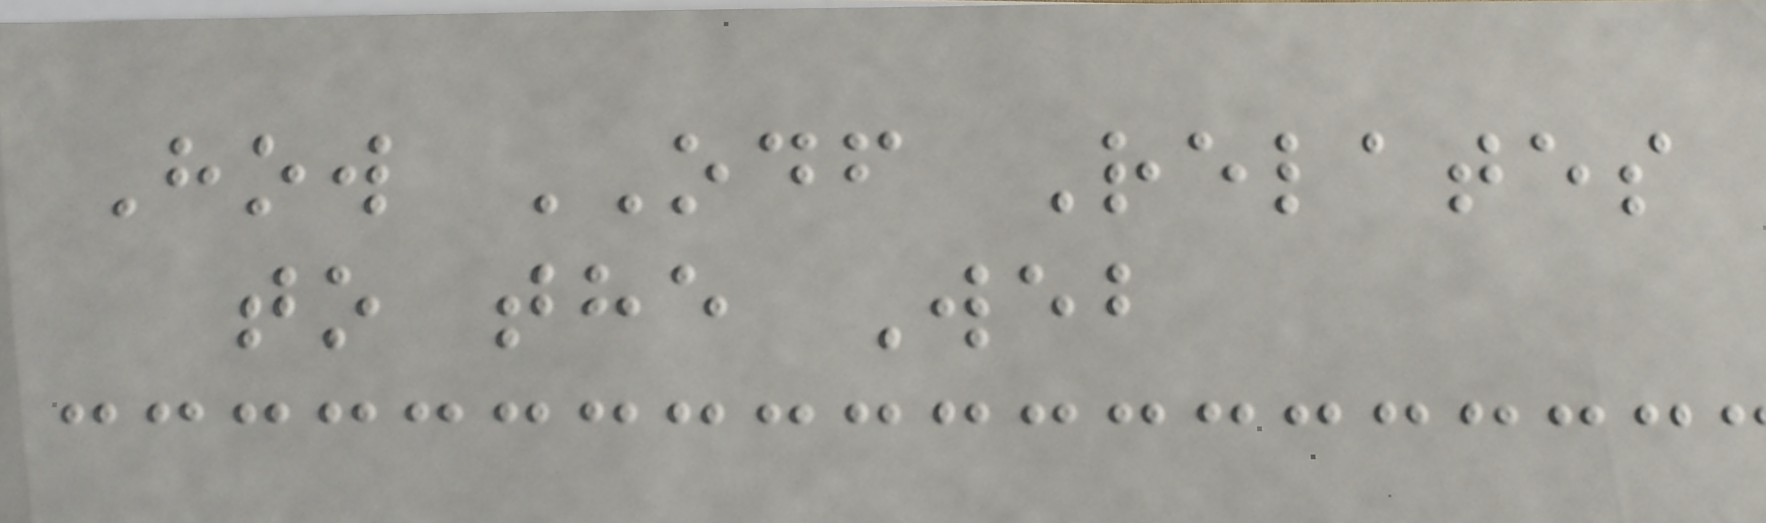How ODF Relates
to the Web
